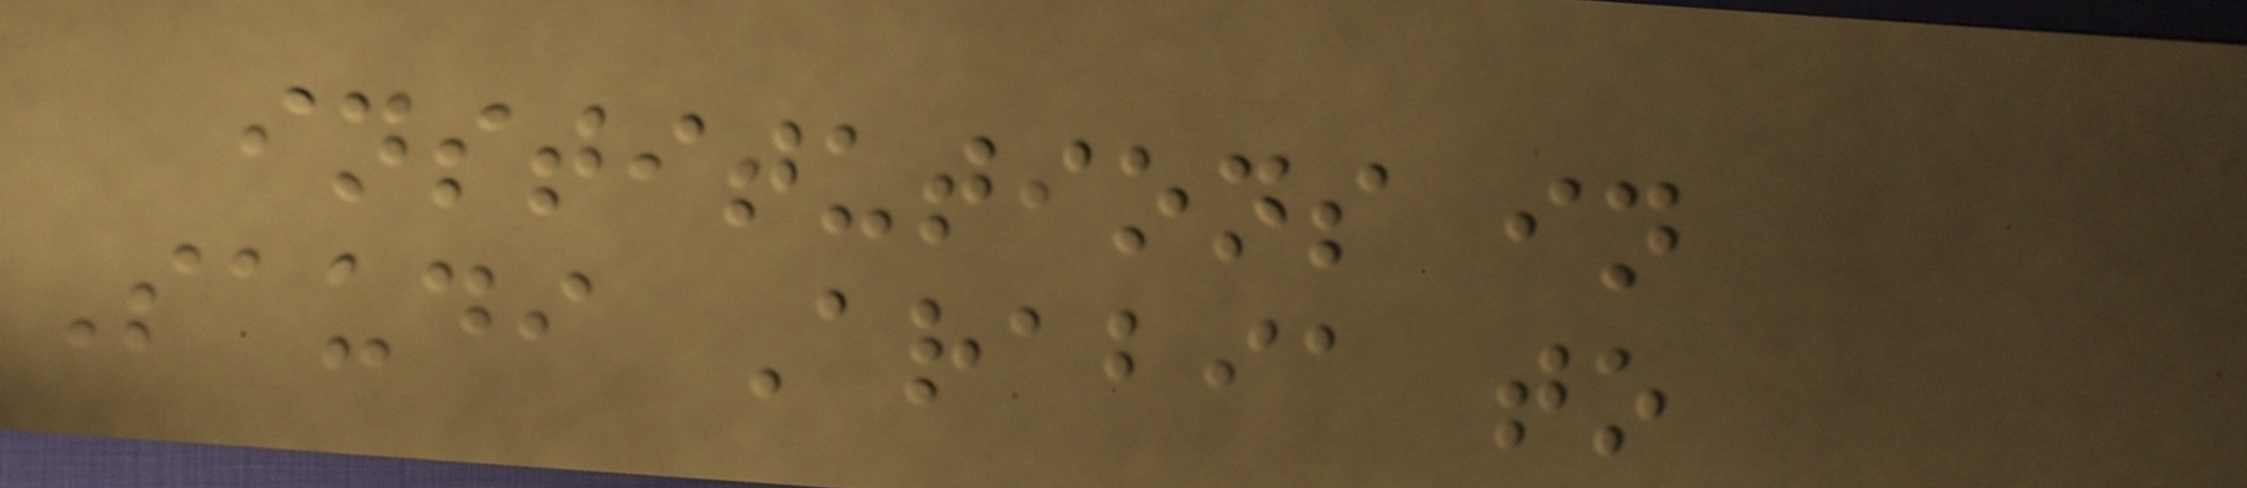institutions in
Saudi Arabia to
